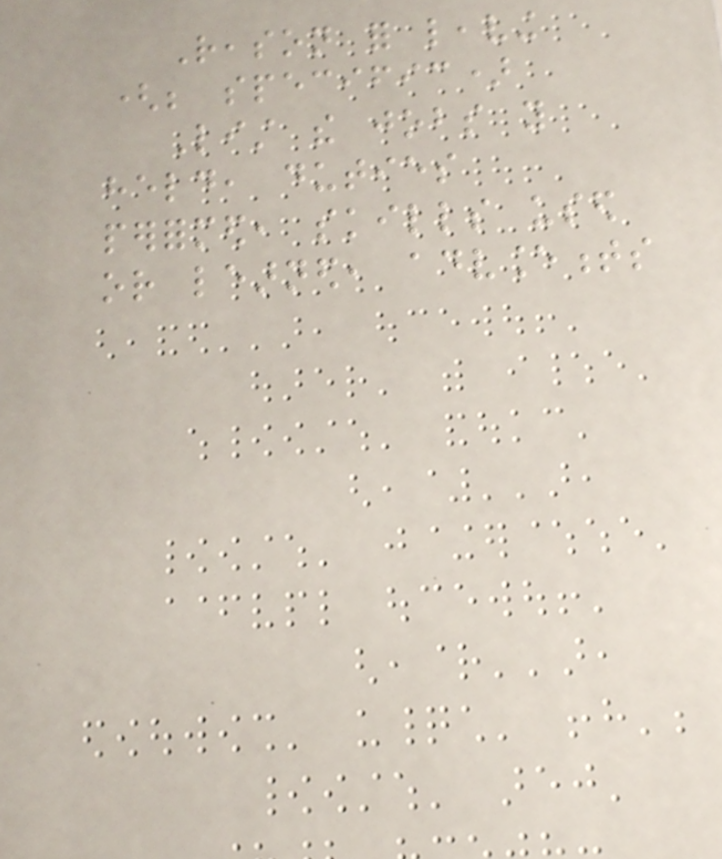Reason for leaving
(be specific)
List the jobs you
held, duties
performed, skills used
or learned, advancements
